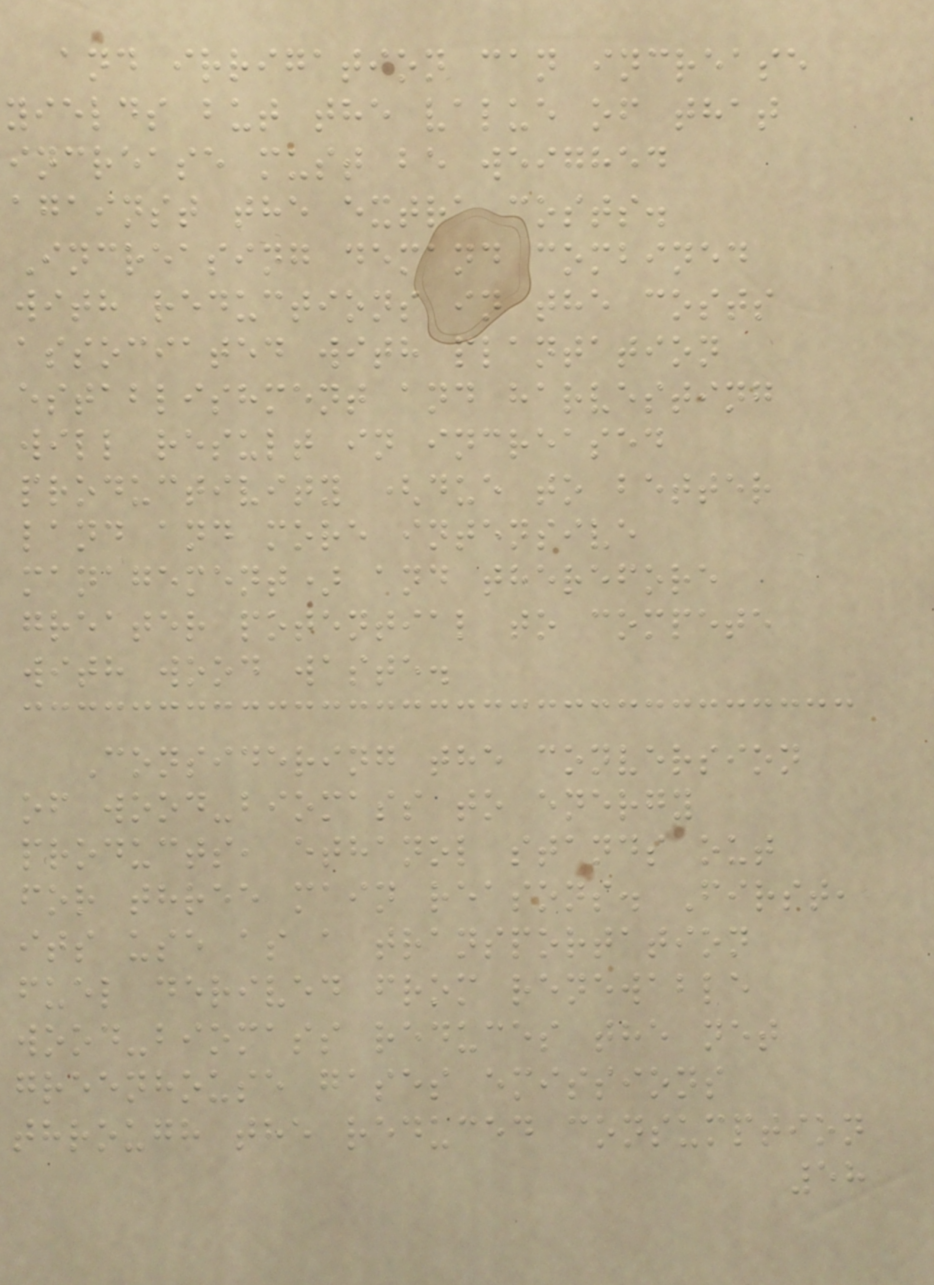and irrigation can increase
yields but the value of that
increase must be weighed
against the extra costs.
Increasing demand combined
with reductions in the costs
associated with plantation
establishment and harvesting
will result in increased
productivity (due to better
land and more intensive
management) and therefore
greater potential to compete
with wood waste.
Considering the conversion
of wood-biomass to energy
products, ethanol stands out
for three main reasons. First,
its use as a transportation
fuel derived from renewable
wood-biomass reduces the net
greenhouse gases emissions
through the reduced consumption
58
